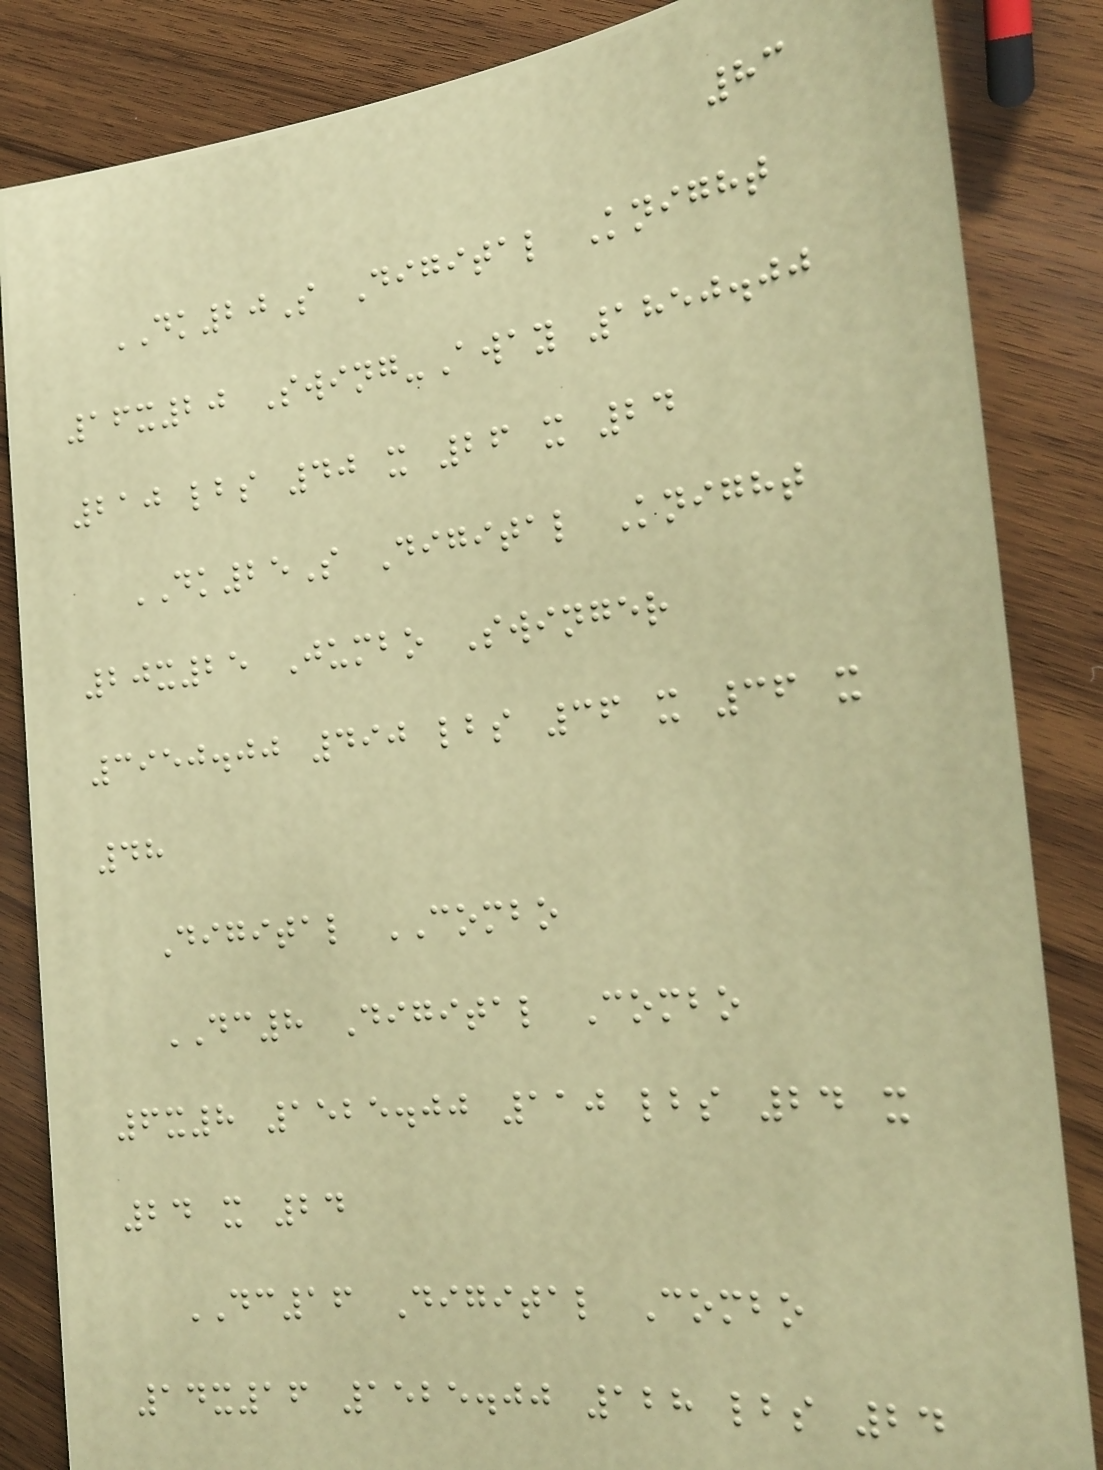83
DK20S Digital Knight
16x20 Swing-Away 1850.00
210 lbs 40 x 26 x 24
DK25S Digital Knight
20x25 Jumbo Swinger
3950.00 490 lbs 36 x 36 x
48
Digital COMBO
DC8 Digital Combo
6x8 1525.00 110 lbs 24 x
24 x 24
DC16 Digital Combo
14x16 1525.00 128 lbs 24
